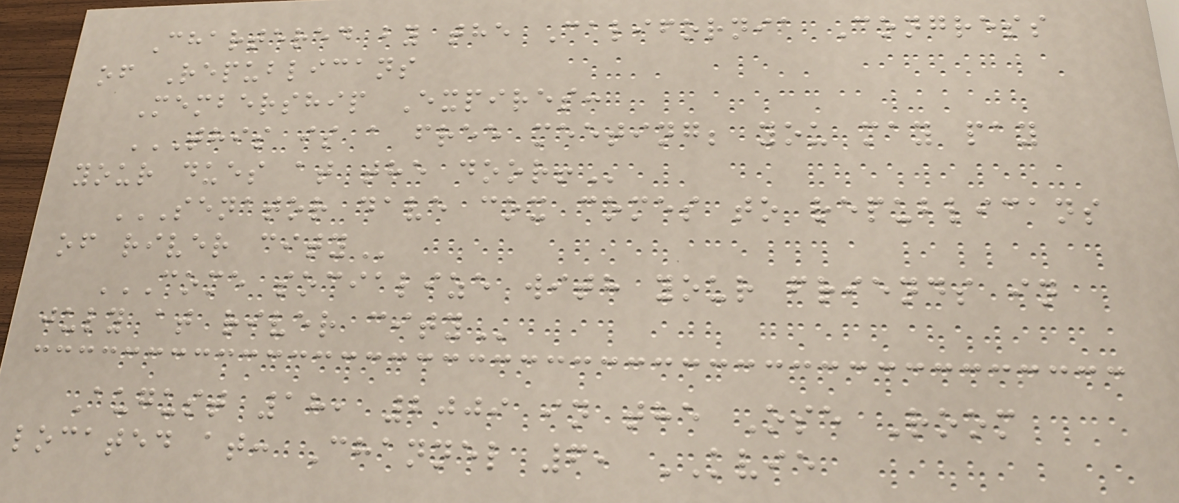Chartered by the California Congress
of Republicans
Membership Expires:
THIS IS A FREE MEETING; YOU MAY PAY
YOUR DUES AT THE DOOR!
SENATOR DAVE COX COMES TO REPUBLICANS
OF RIVER CITY
COME SOCIALIZE WITH YOUR FRIENDS IN
JULY AT RIVER CITY
August 18, 2009 in the Ose Room
located at: Channel 6, KVIE
